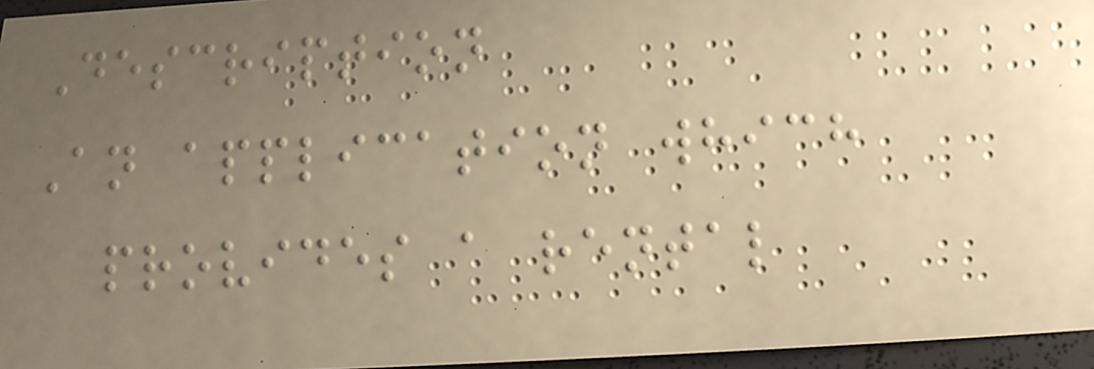Description
An application which
provides a rental
